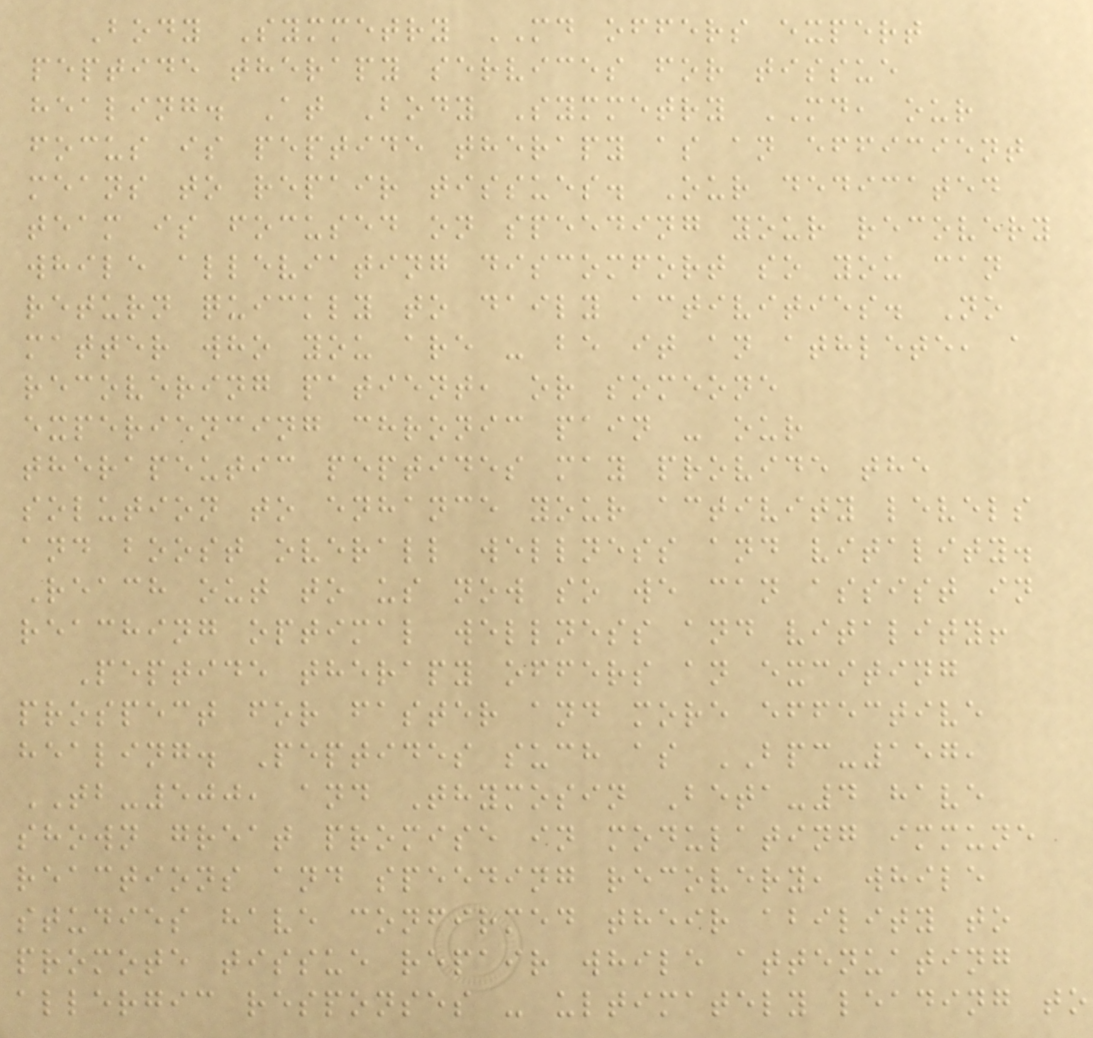Body Symmetry MD offers expert
peptide therapy services for tissue
healing. At Body Symmetry MD, our
focus is peptide therapy as an efficient
means to repair tissues. Our dedicated
team is focused on speeding your recovery
while alleviating discomfort so you can
return quickly to daily activities. No
matter who you are - be it an athlete, a
recovering patient, or someone
experiencing chronic pain - our
therapeutic peptides may provide the
solution to enhance your activity levels
and boost overall wellness and vitality.
Reach out to us now so we can assist in
reaching optimal wellness and vitality!
Peptide therapy offers an exciting
prospect for faster and more effective
healing. Peptides such as BPC-157,
TB-500, and Thymosin Beta-4 have
shown great promise in modulating immune
reactions and speeding recovery, while
studies have confirmed their ability to
promote tissue repair while attenuating
allergic responses - ultimately leading to
